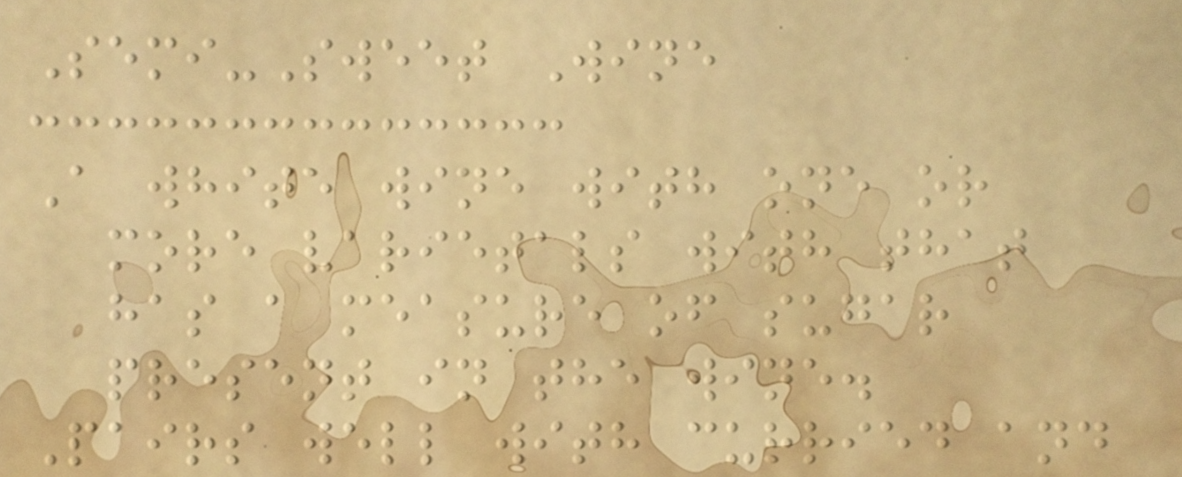Semi-Sweet Wine
A white wine with one or
more varietals with that
has a measure of sugar
present in the wine.
Pairs well with curried and
